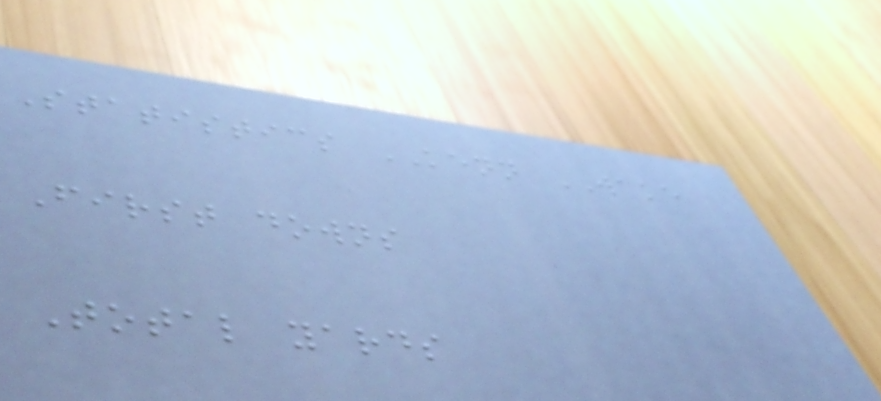Statistics KENN WAKE
First downs
Total yards
